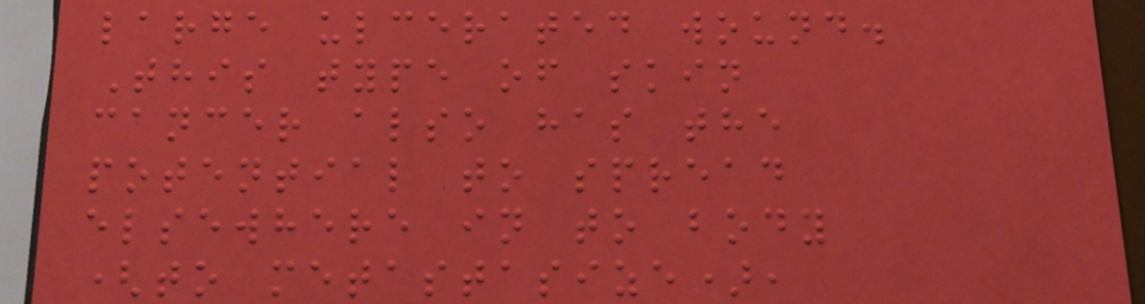large ulcerated wound.
This type of skin
cancer also has the
potential to spread
elsewhere in to body
(to metastasize),
